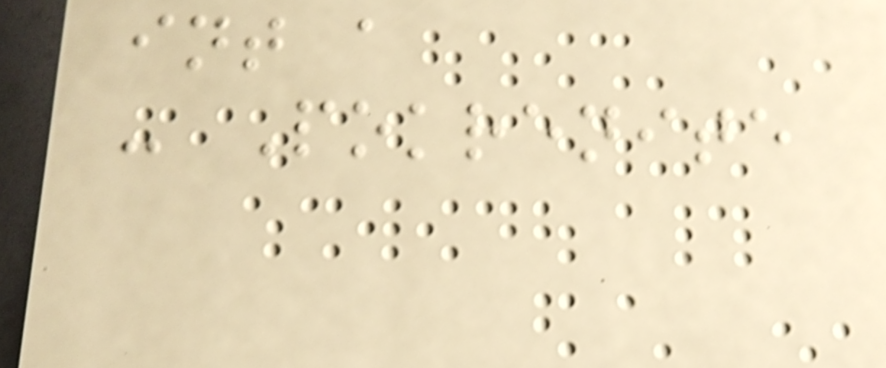int a
- Pokrenite
